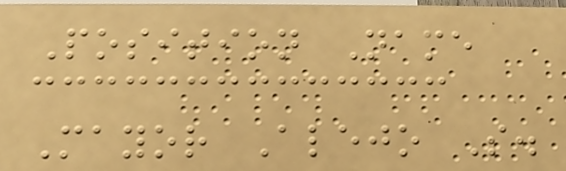Position Name
Mayor Alejo S.
